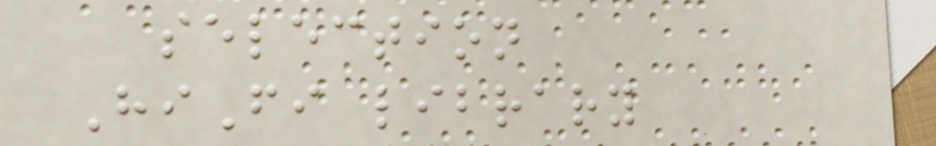selection
HiFi library
